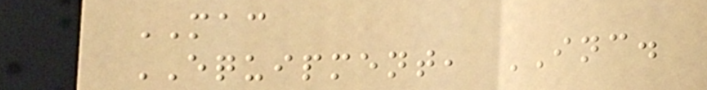MAC
EQUIPMENT, INC.
